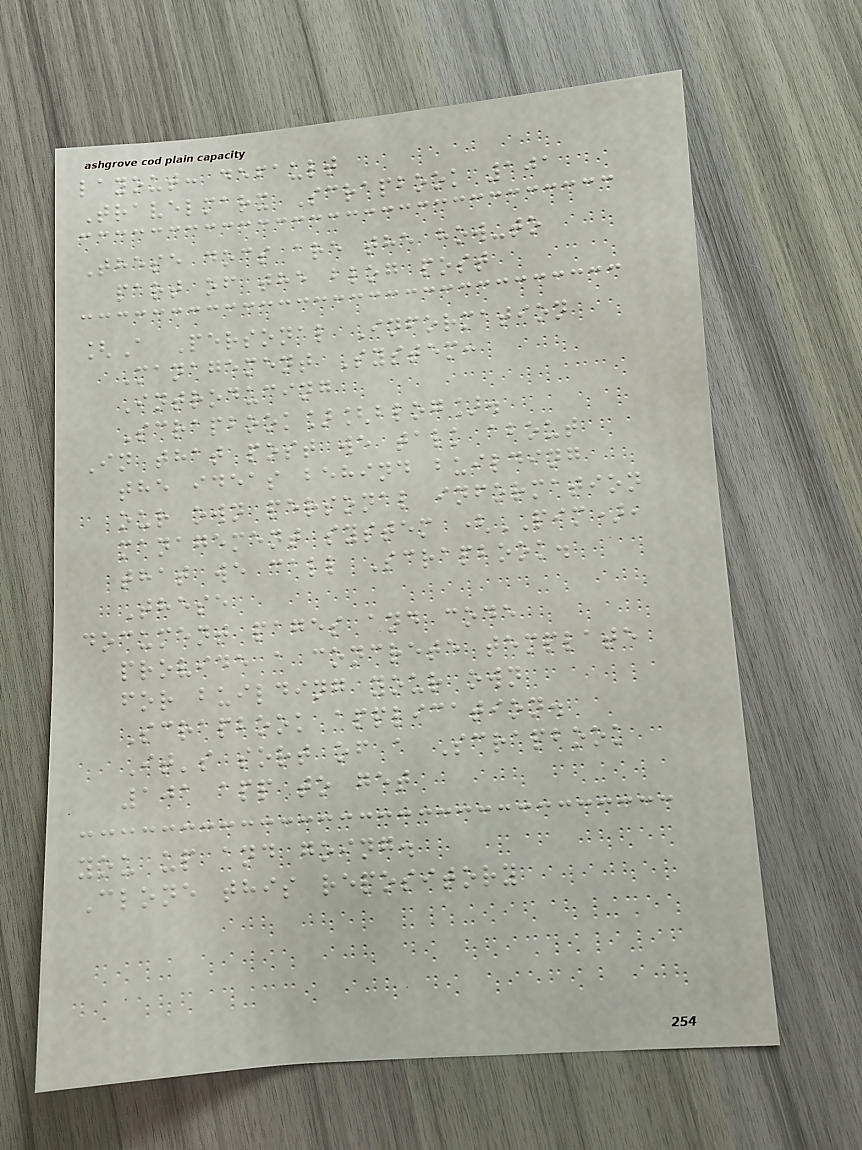layout: default
Travelmarx Scrapbook 101
These docs are the how-to
part of the blog post
[A Personal Information
Management System:
Introducing
Scrapbook][blog].
In that post we talk about
the ideas behind building
our own personal information
management system (PIM),
that we call Scrapbook.
These
document pages and code
provide a concrete template
for building your own
Scrapbook application.
It's sort of a Scrapbook
101 app to get
you up and going.
Clone this repository
